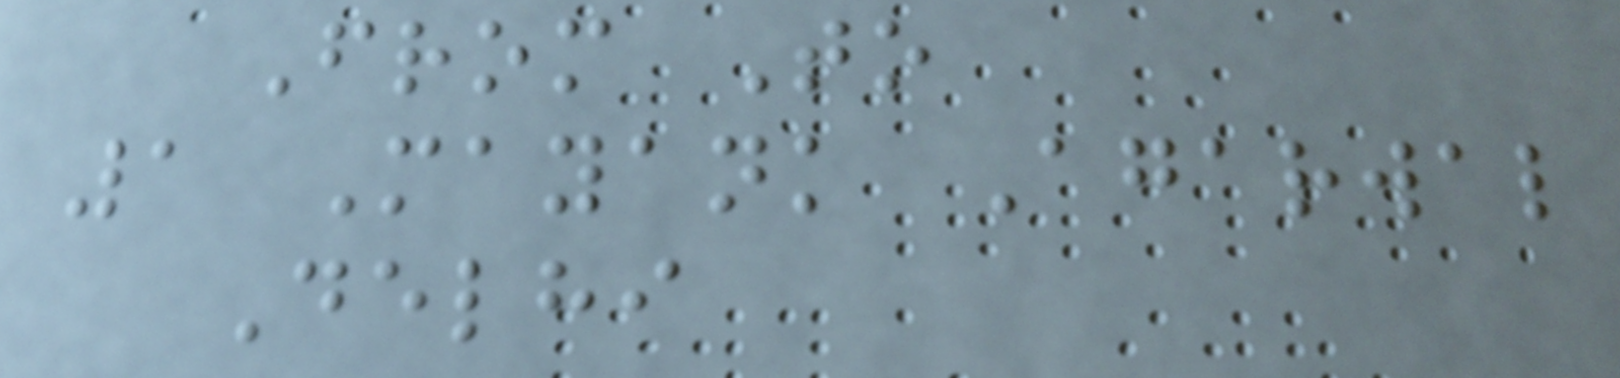From To
1 Mayank Agarwal
Delhi
